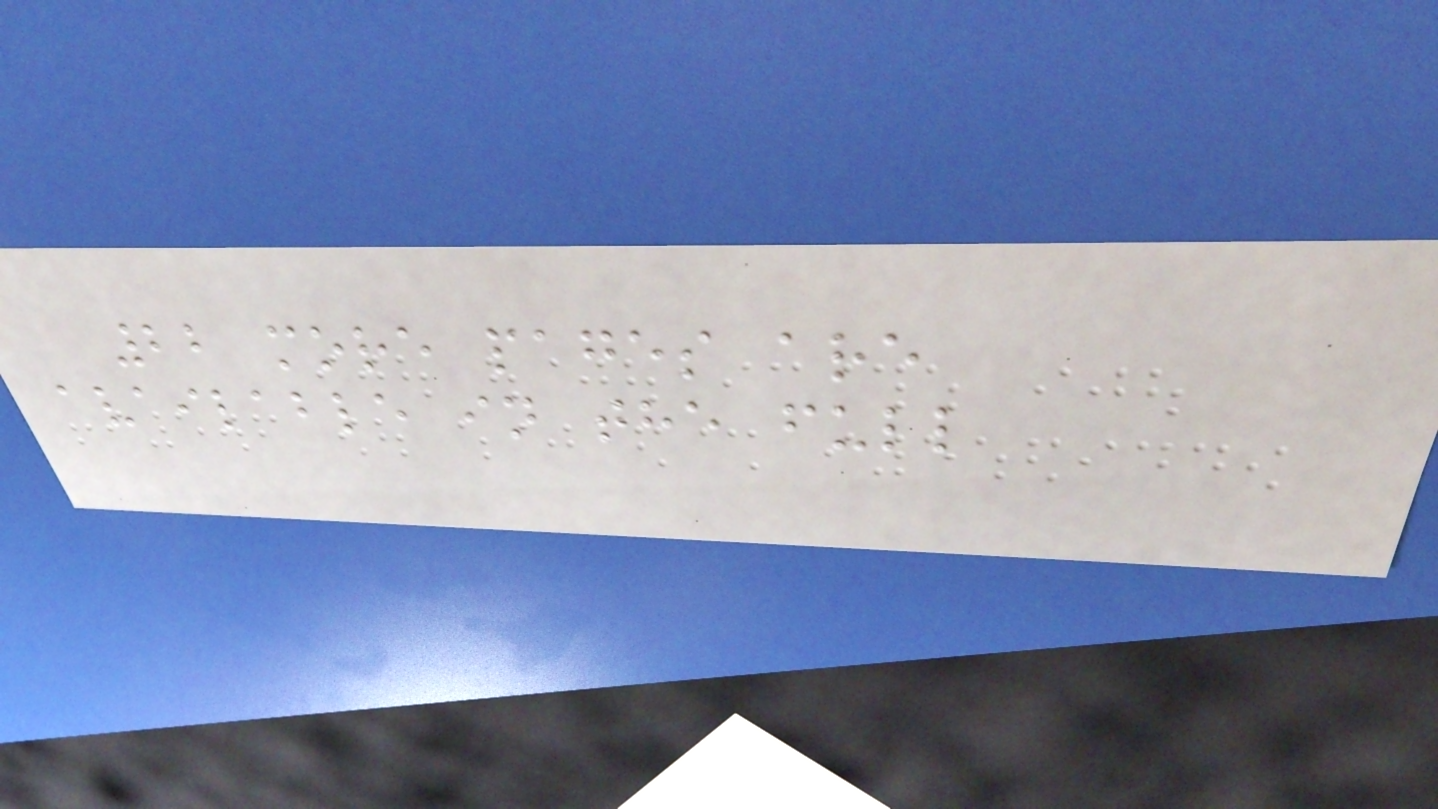22 more pages are
available in the full
